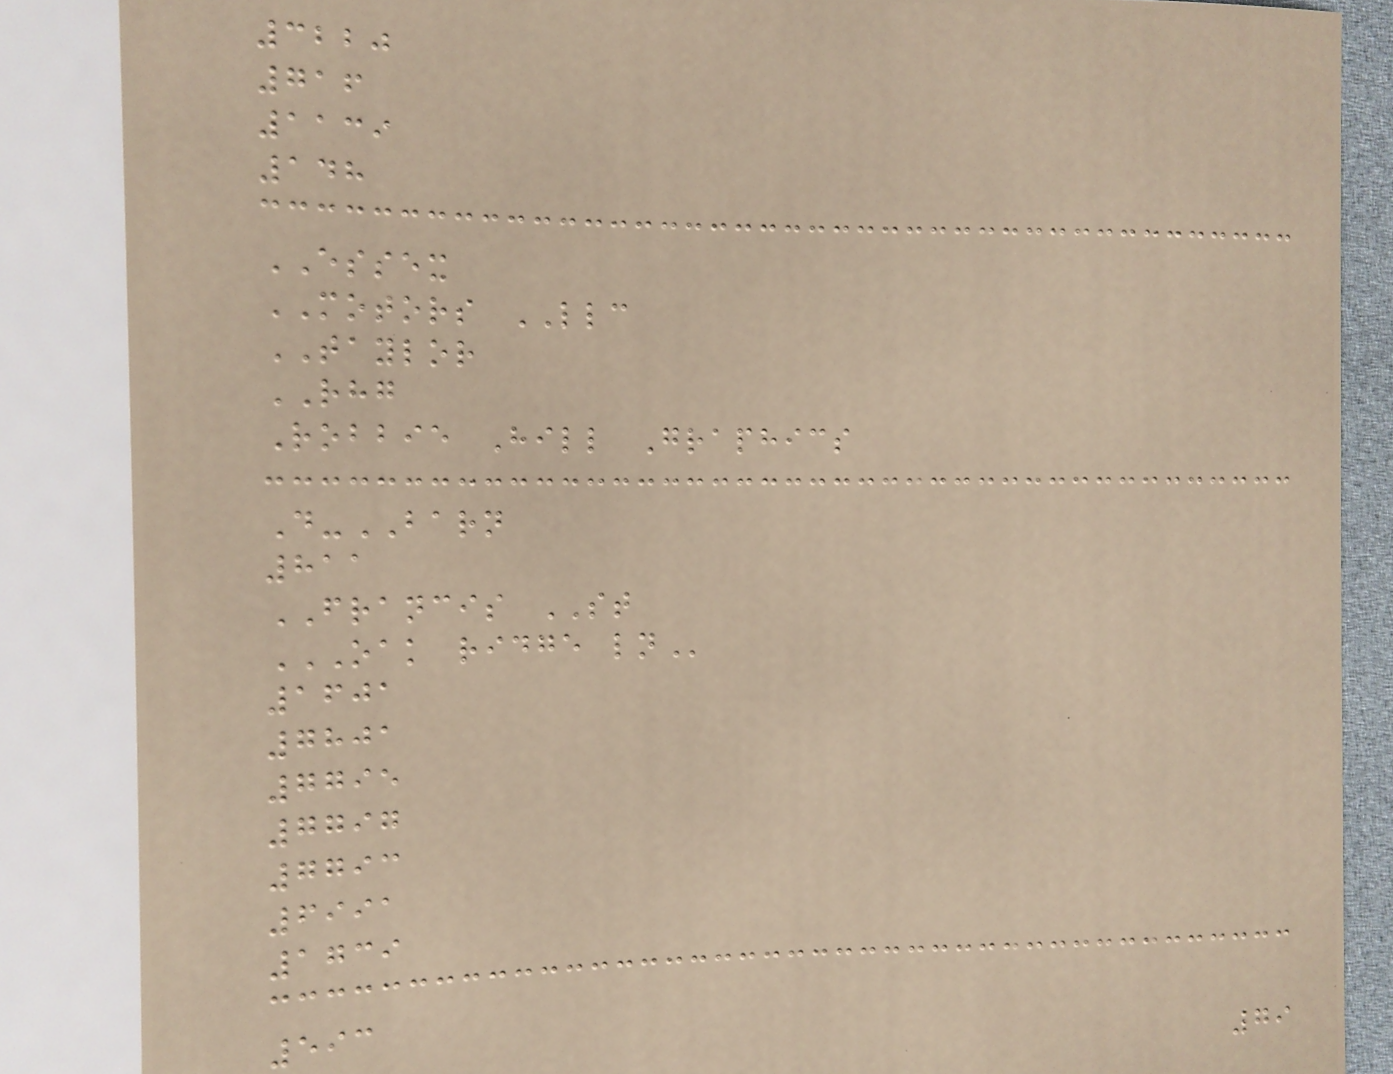3220
716
1139
148
ESSEX
MOTORS LLC
TAYLOR
RHG
Robbie Hill Graphics
D-BARN
811
FRANCIS ST
OAK RIDGE LN
1601
7801
7795
7797
7793
6991
1739
593
79
